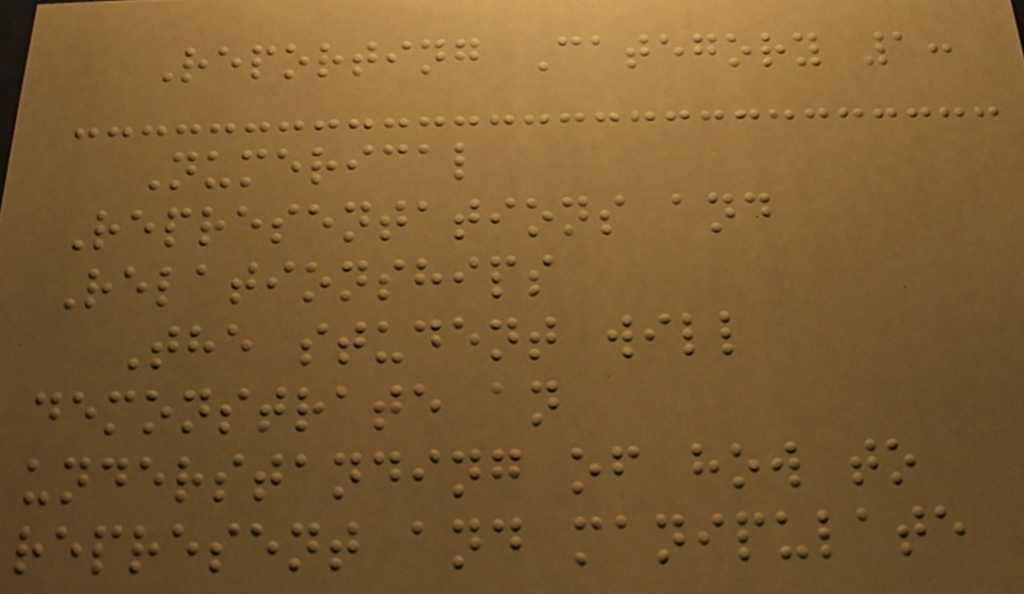Reporting Category 1:
Numerical
Representations and
Relationships
The student will
demonstrate an
understanding of how to
represent and manipulate
